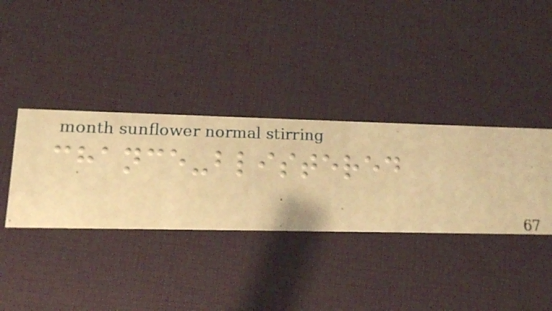chance-blistered
